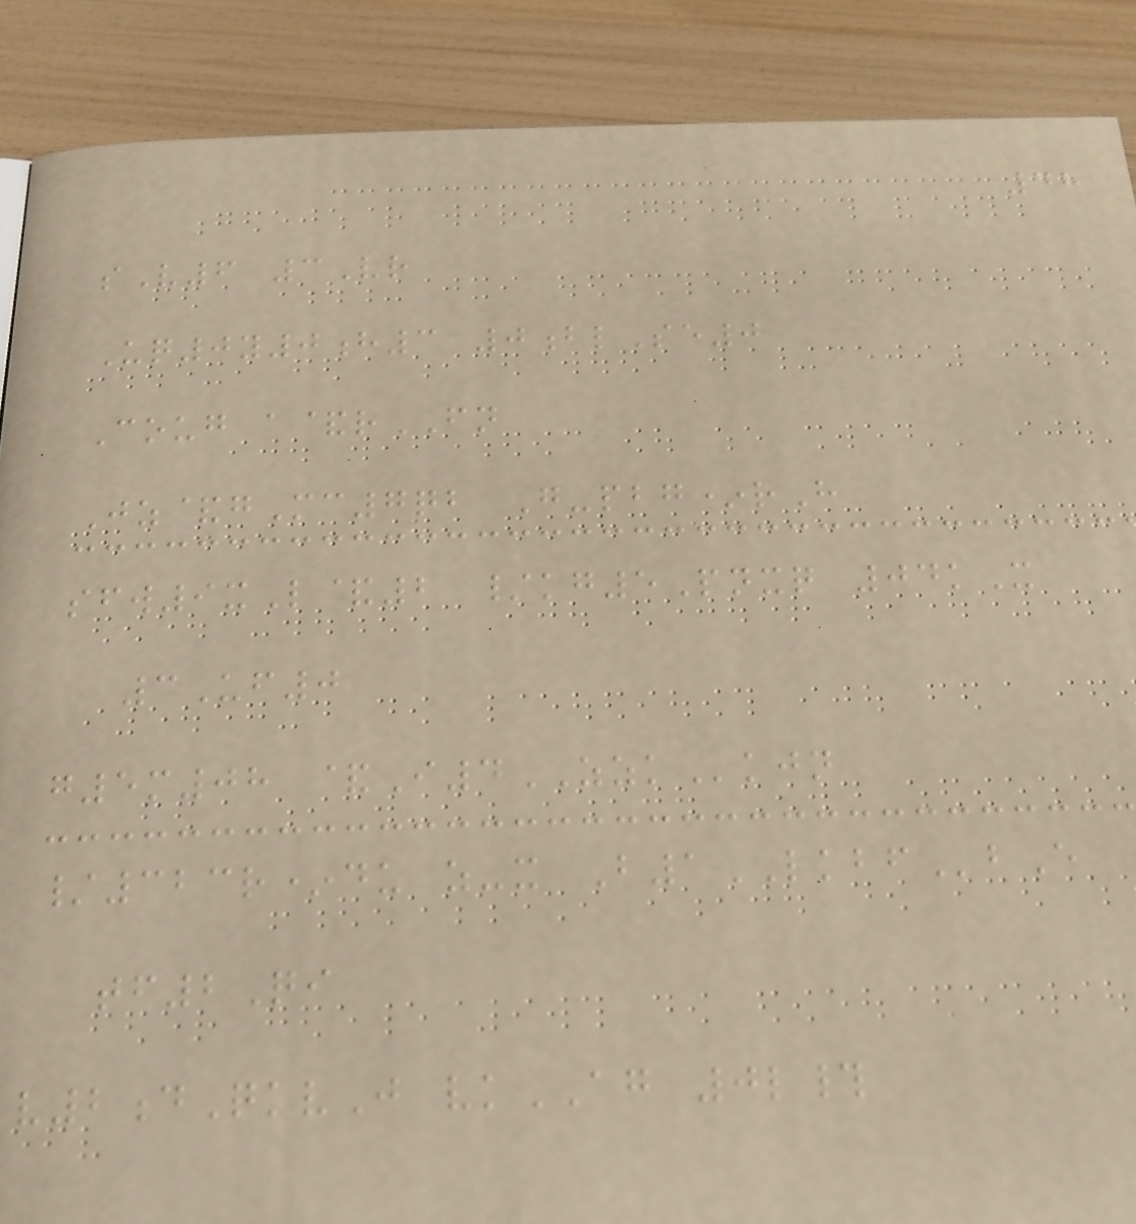48
sV6 3Vr
Uq0y0h3 0blSe0
Coug a&rFN
Jz&gMc7qb G-pbg*rH
sfw9xL&2 /kg5Pnxq 04kX
3Uf0
g5m08 &I4ZZKkjn
/323r*du z-x B1LKBFbE
tf2Qi
v2dQkvJ vkAG 0l#
